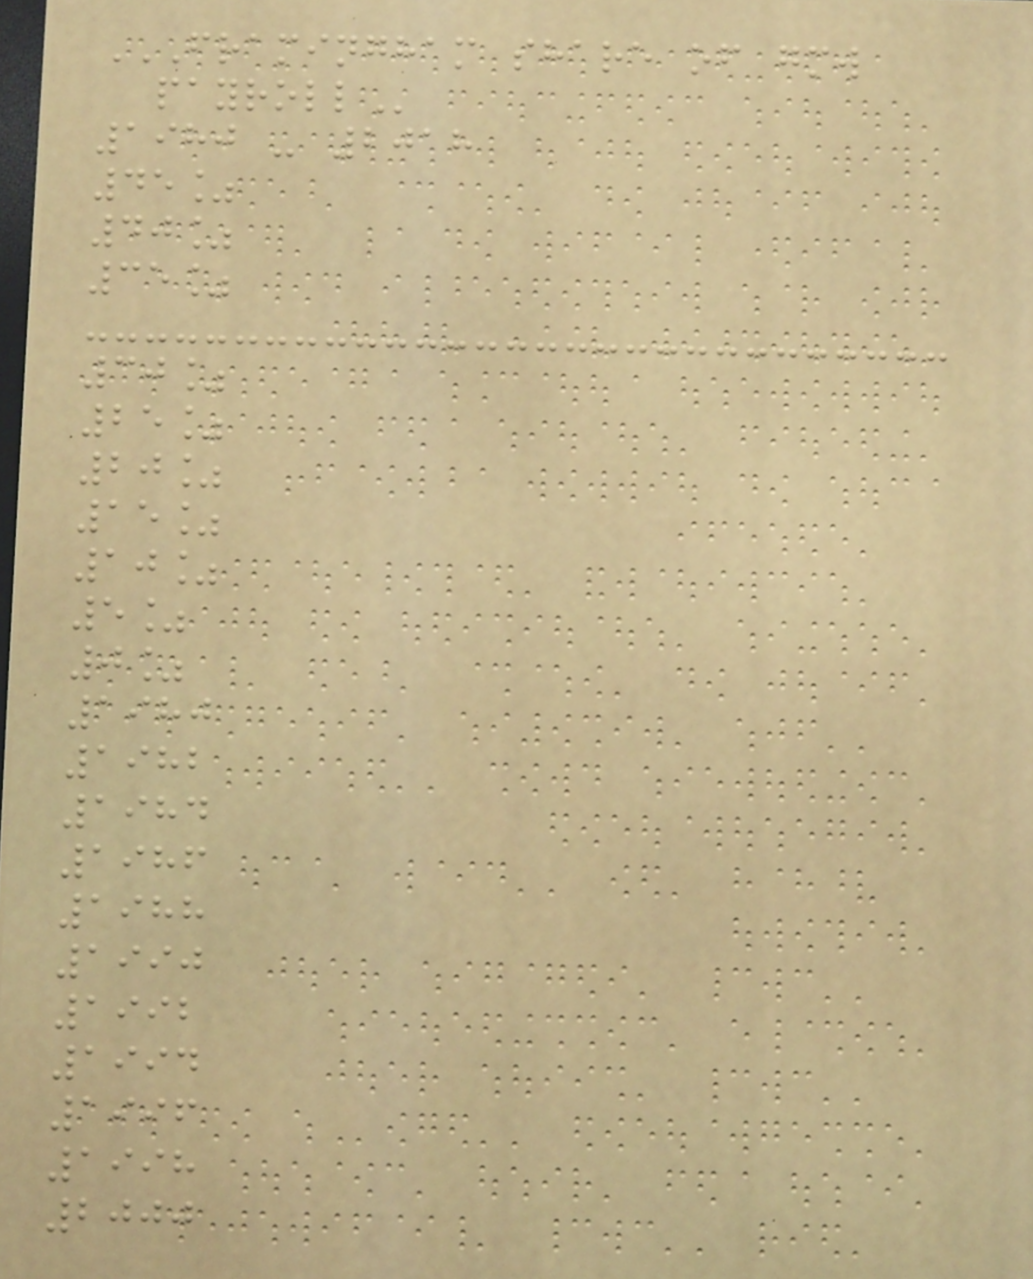FRAMINGHAM SHARE OF GMW
PAYROLL
1980 - 2018
45%
40%
35%
30%
25%
20%
15%
10%
5%
0%
1980
1982
1984
1986
1988
1990
1992
1994
1996
1998
2000
